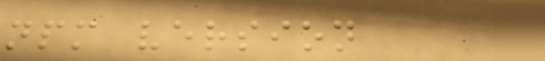npm version
